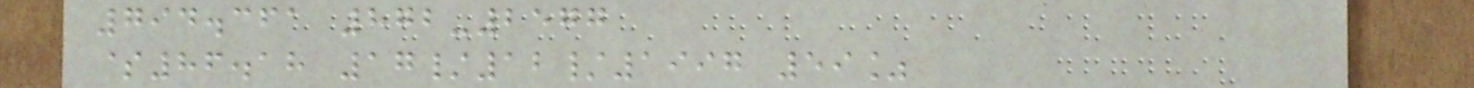794.361 872-2577
$86.18 17/12/1997 59%
